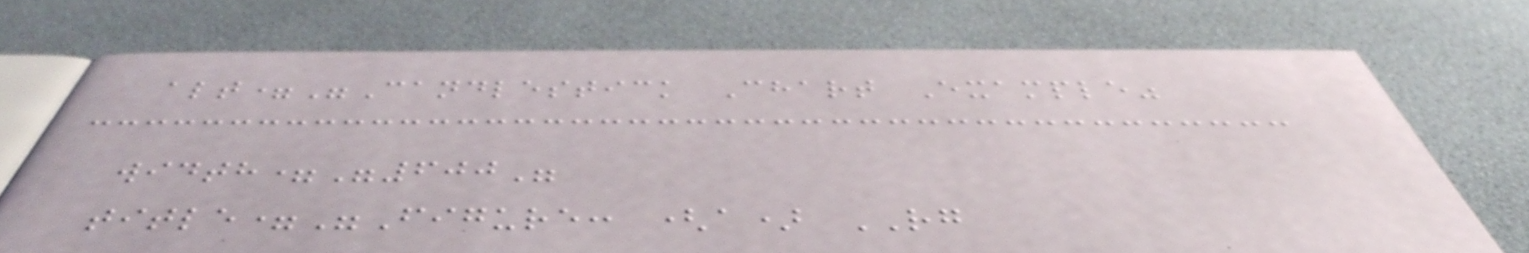alt="Candlestick Chart Example"
width="600"
title="Figure: (a) RG
